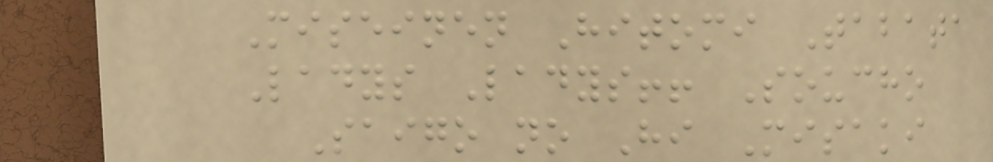Miseinen Hitomi Tabata
Ladys Ladys!! Soucho
Saigo no Hi Misaki
